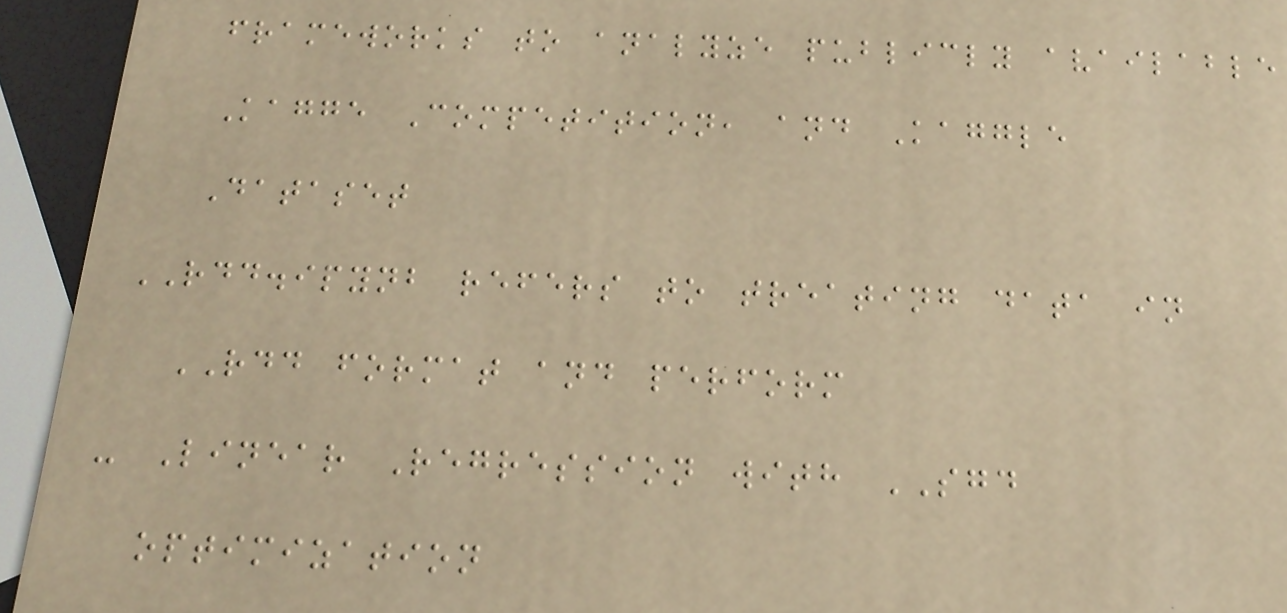frameworks to analyze publicly available
Kagge Competition, and Kaggle
Dataset
RDD.ipynb refers to treating data in
RDD format and perform
- Linear Regression with SGD
optimization
